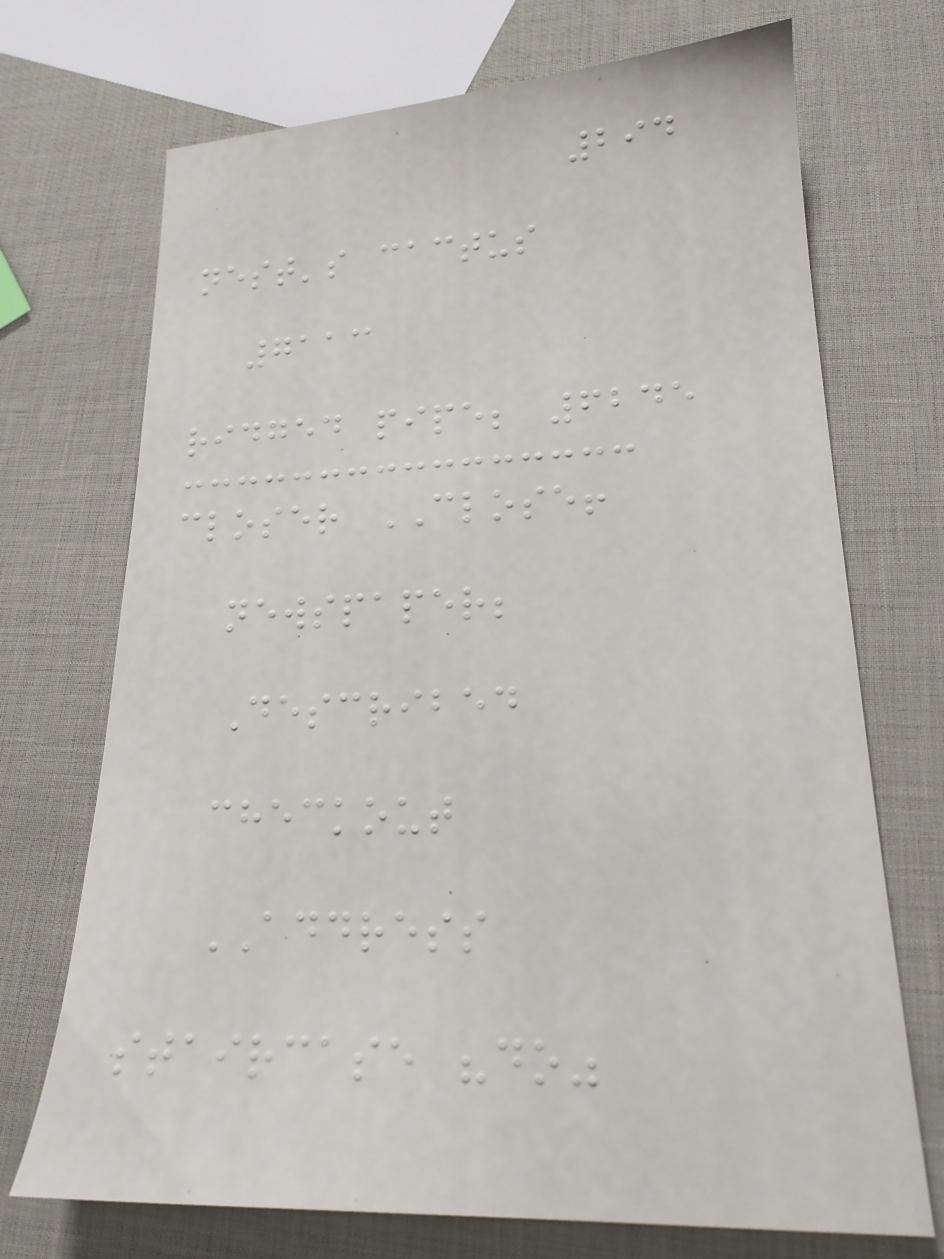294
nest's cactus
7113
ridged pipe; 6245
closer CLOSE!
newspaper;
Described
checkout
ADDRESS
staircase "do"
